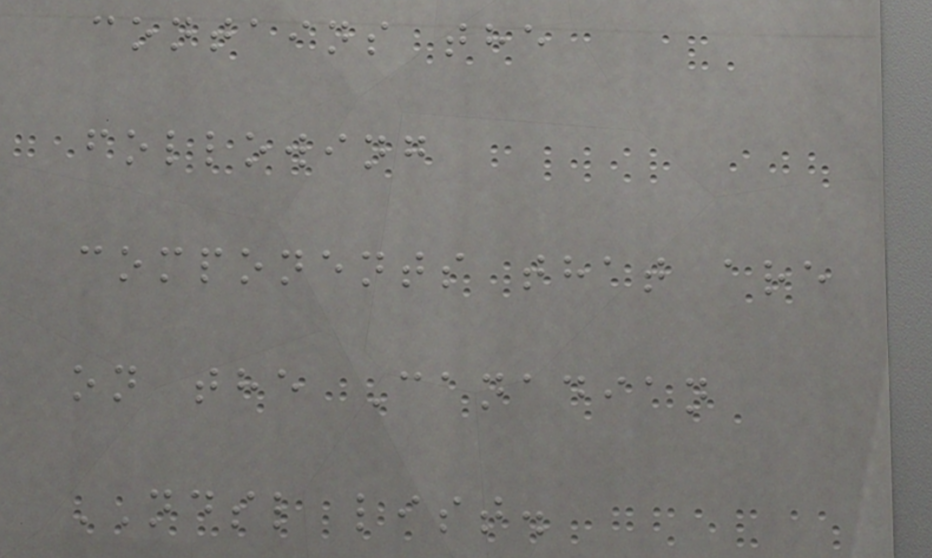contains the
following
components that are
on the Canadian
NDSL list.
